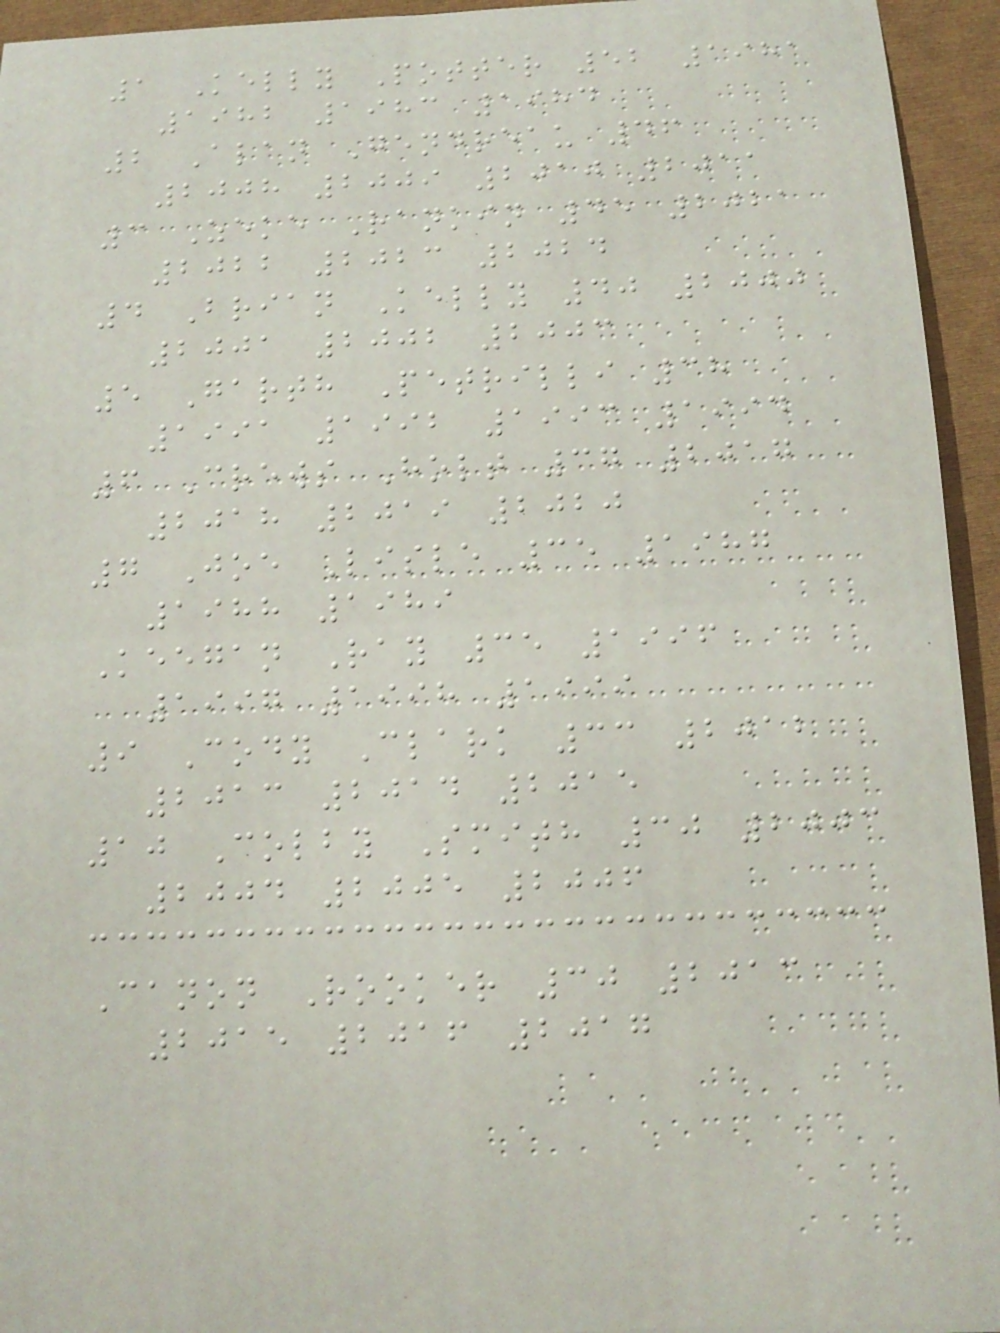1 Kelly Potter 52 1981
1982 1983 1984
2 Alan Gendreau 46
2008 2009 2010 2011
3 Zeke Rankin 45 2021
2022 2023 2024
4 Brian Kelly 40 2000
2001 2002 2003
5 Garth Petrilli 38
1991 1992 1993 1994
6 Crews Holt 37 2017
2018 2019 2020
7 Joe Lisle 35 1987
1988 1989
Keegan Ray 35 1996
1997 1998 1999
9 Cody Clark 33 2012
2013 2014 2015
10 Colby Smith 30 2003
2004 2005 2006
Canon Rooker 30 2013
2015 2016 2017
